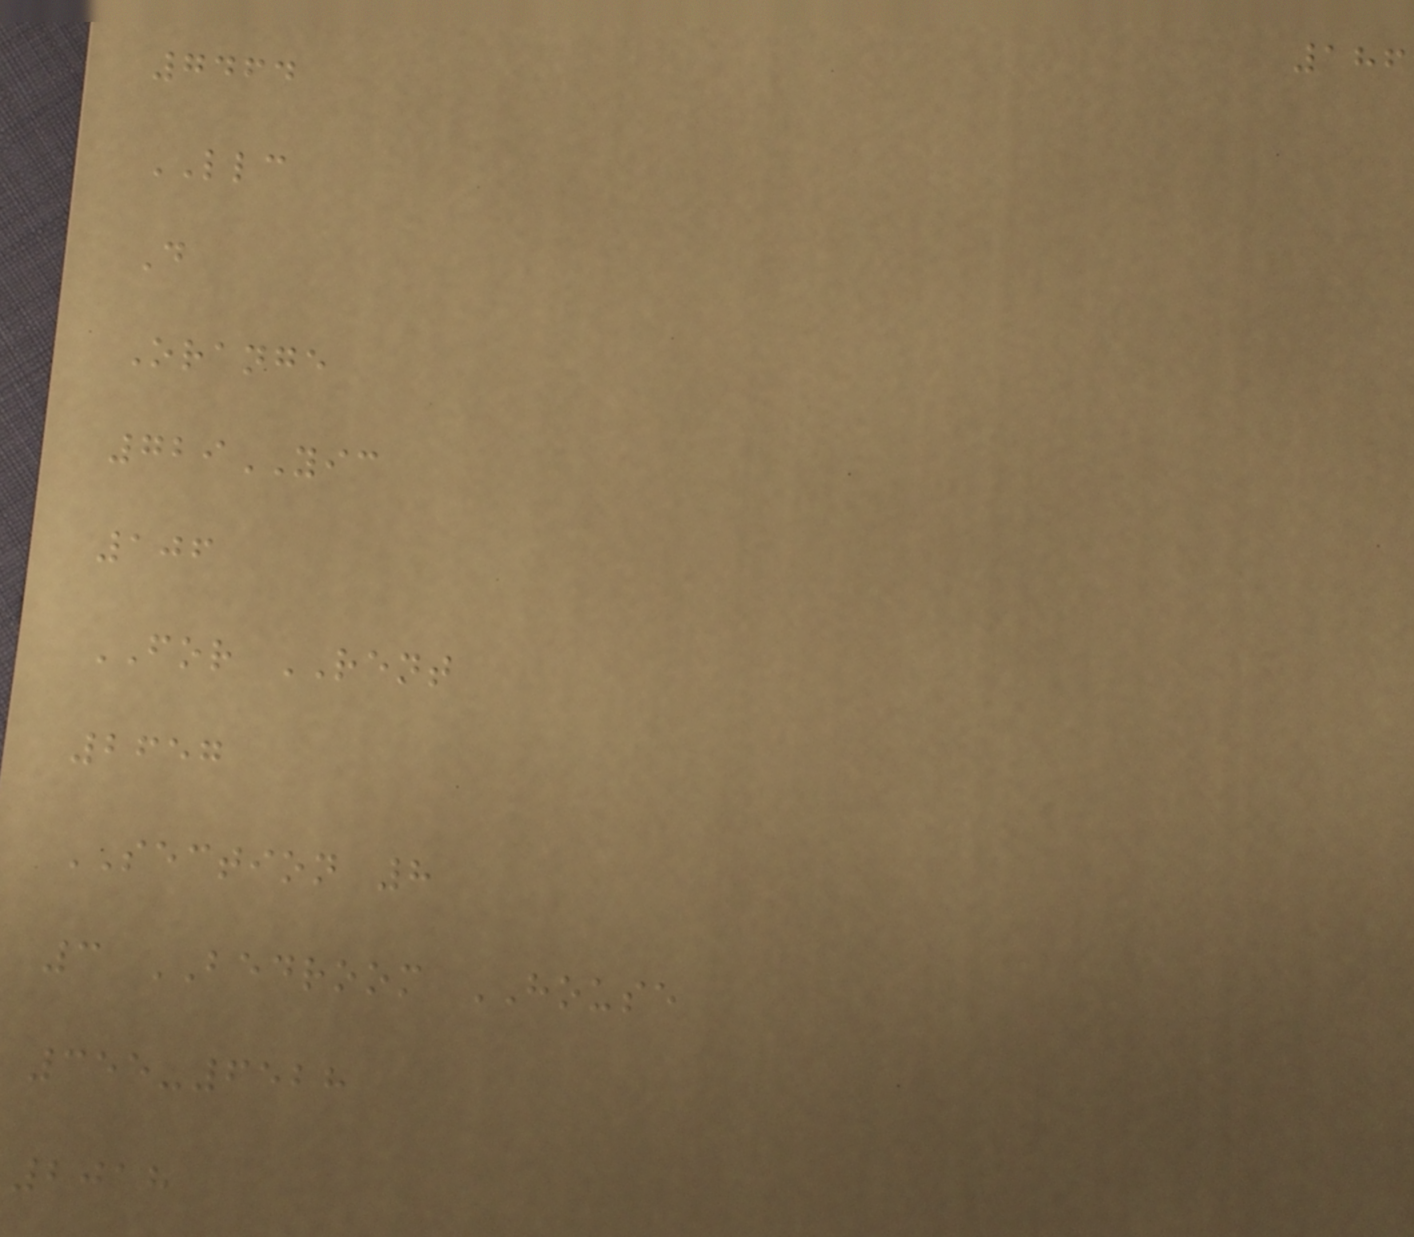186
7464
LLC
D
Orange
729YIC
106
FOR RENT
2657
SECTION 8
3 BEDROOM HOUSE
355-6528
2018
